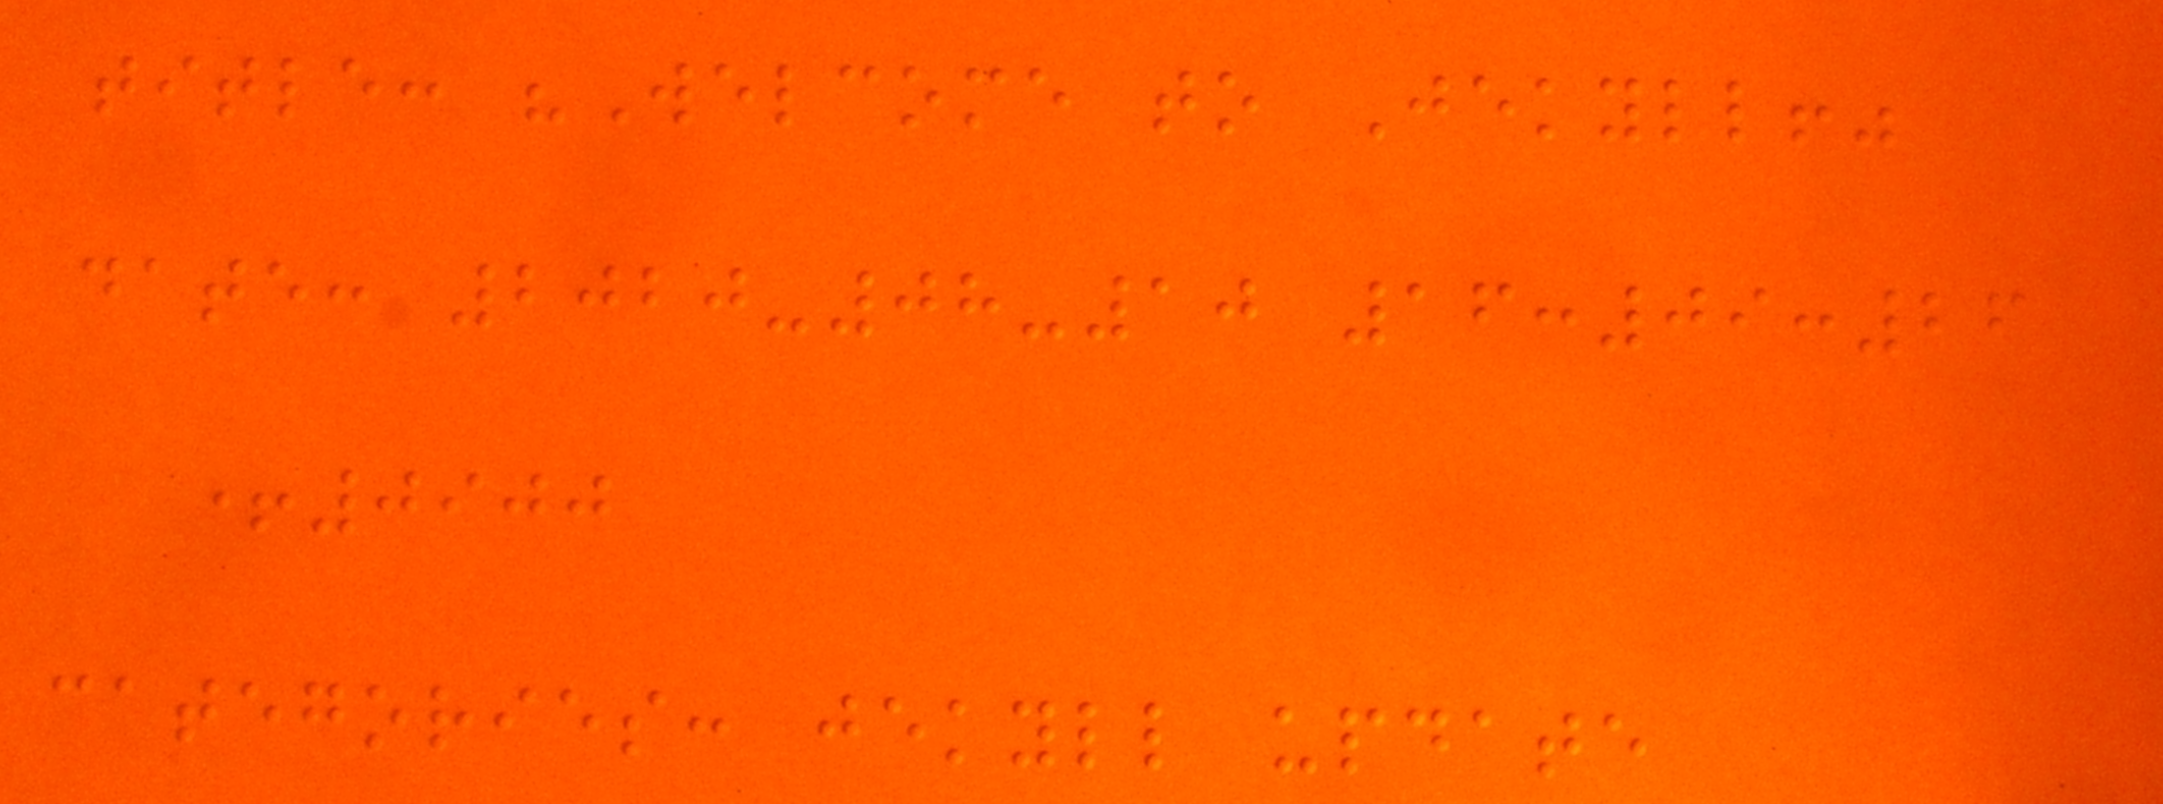title: "Welcome to Jekyll!"
date: 2020-08-10 16:09:26
+0900
categories: jekyll update
